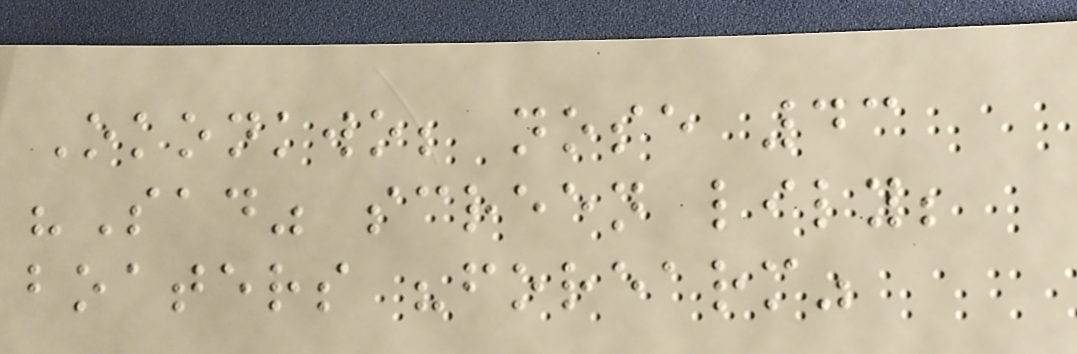Okonkwo; nose 43
"Sad" screen lily;
boaters "forearm"
